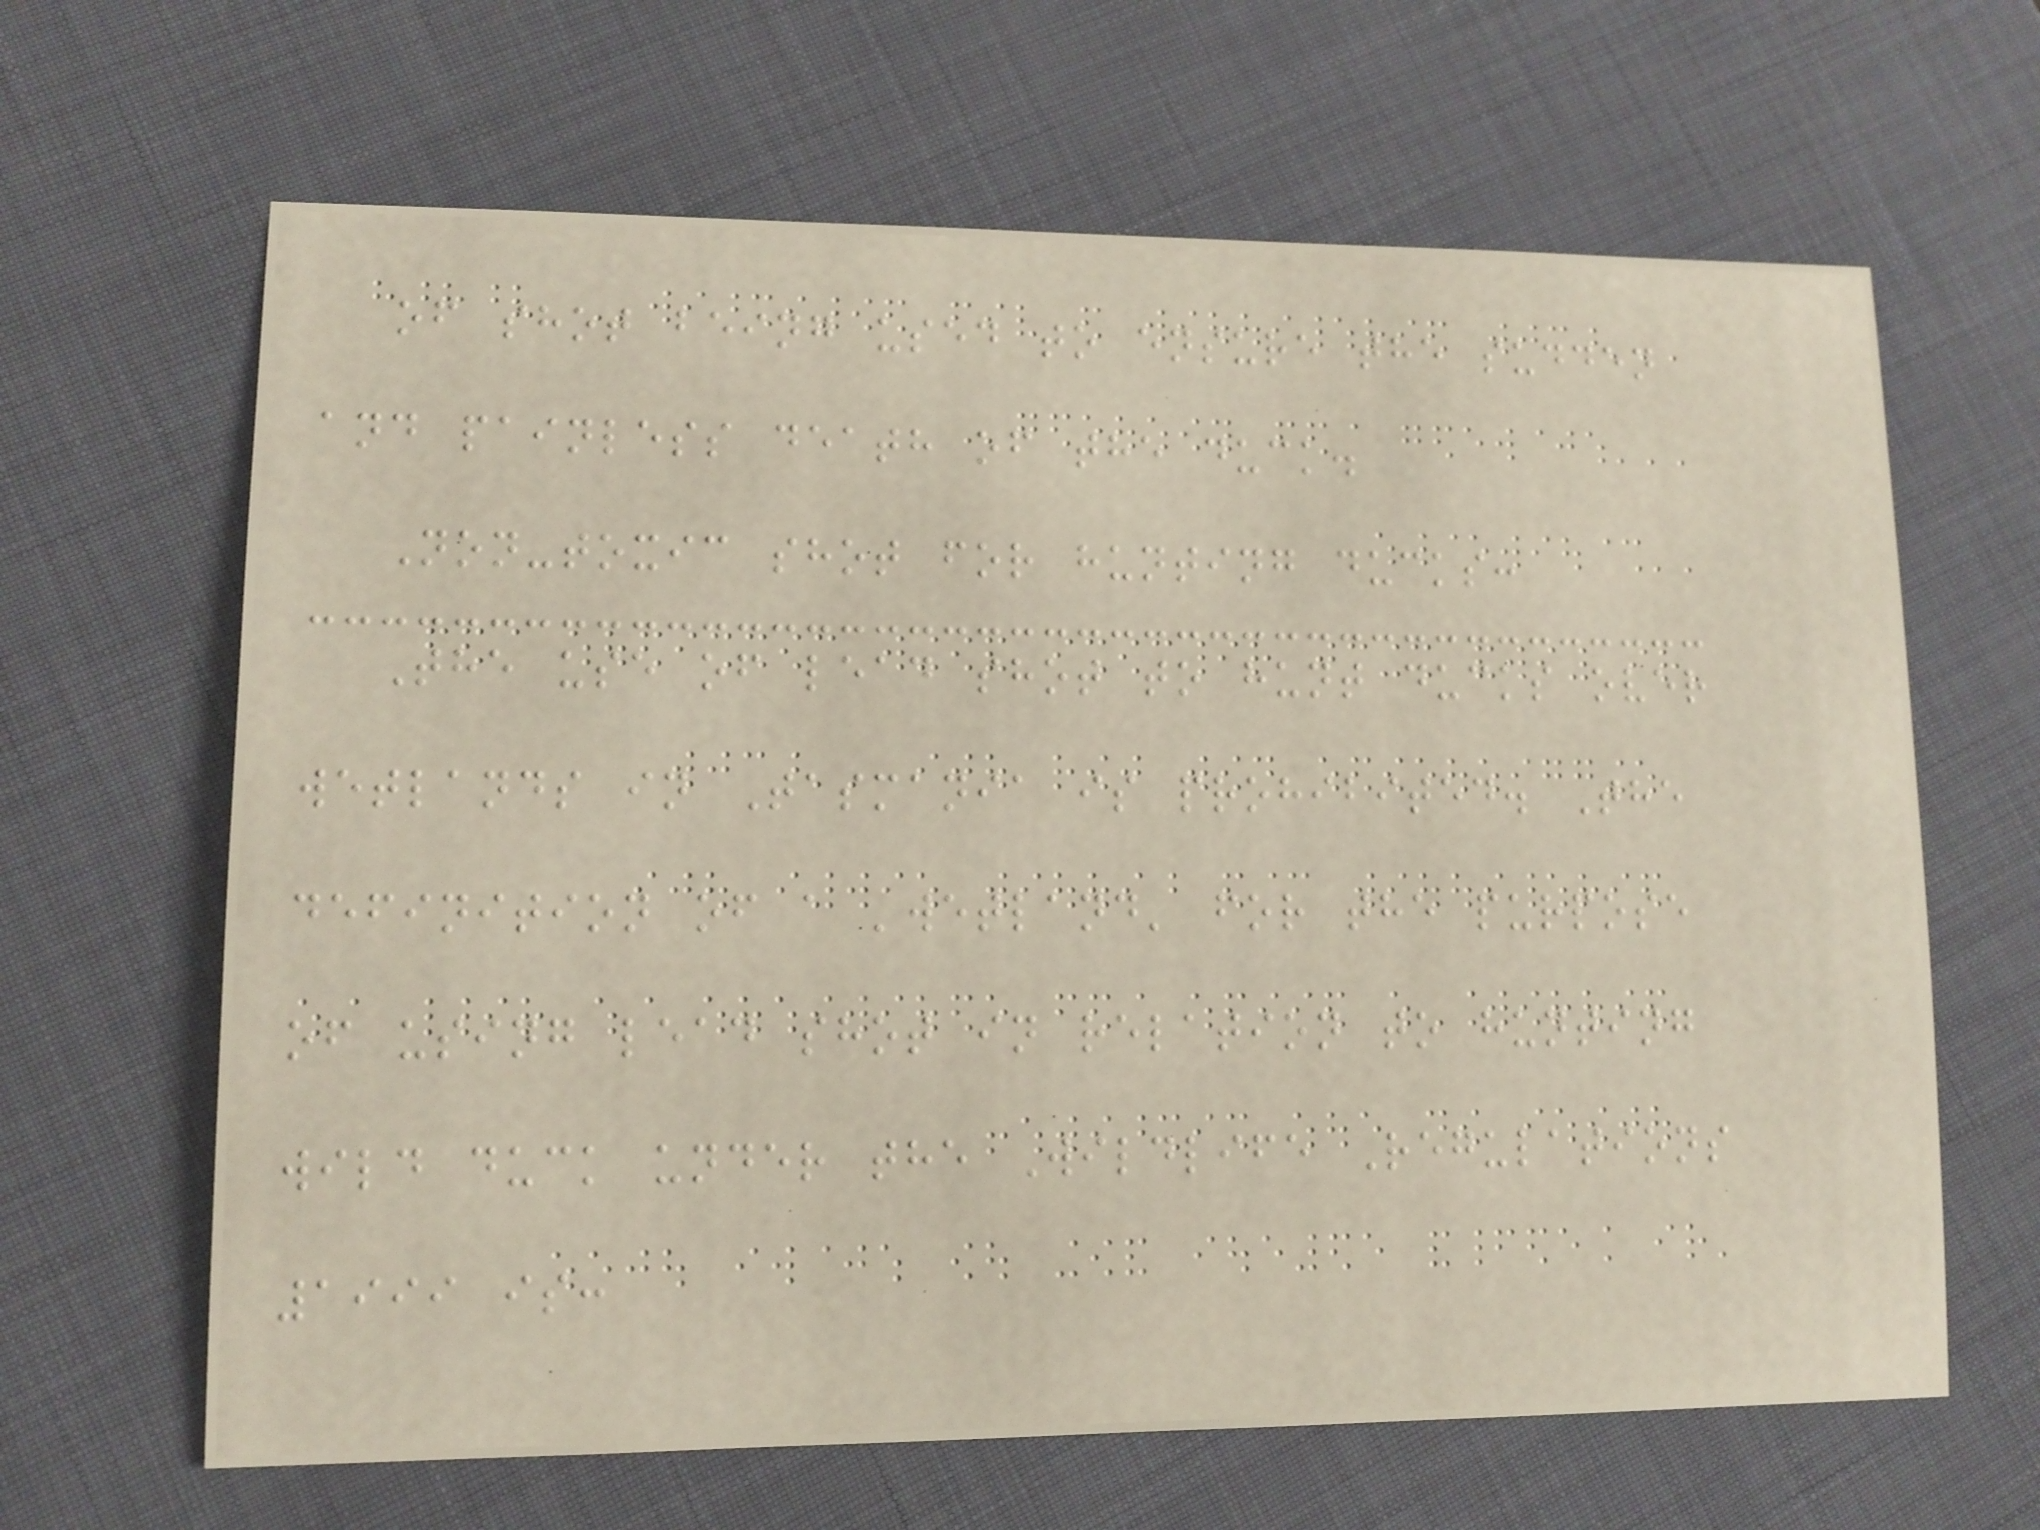of shot being used to ensure the sudden
and painless death of the duck.
Non-toxic shot for hunting ducks:
The use of lead shot to hunt ducks over
wetlands in Tasmania is prohibited. The
definition of a 'wetland' for the purpose
of using lead shot in relation to hunting
wild duck under the Wildlife Regulations
1999 is:
